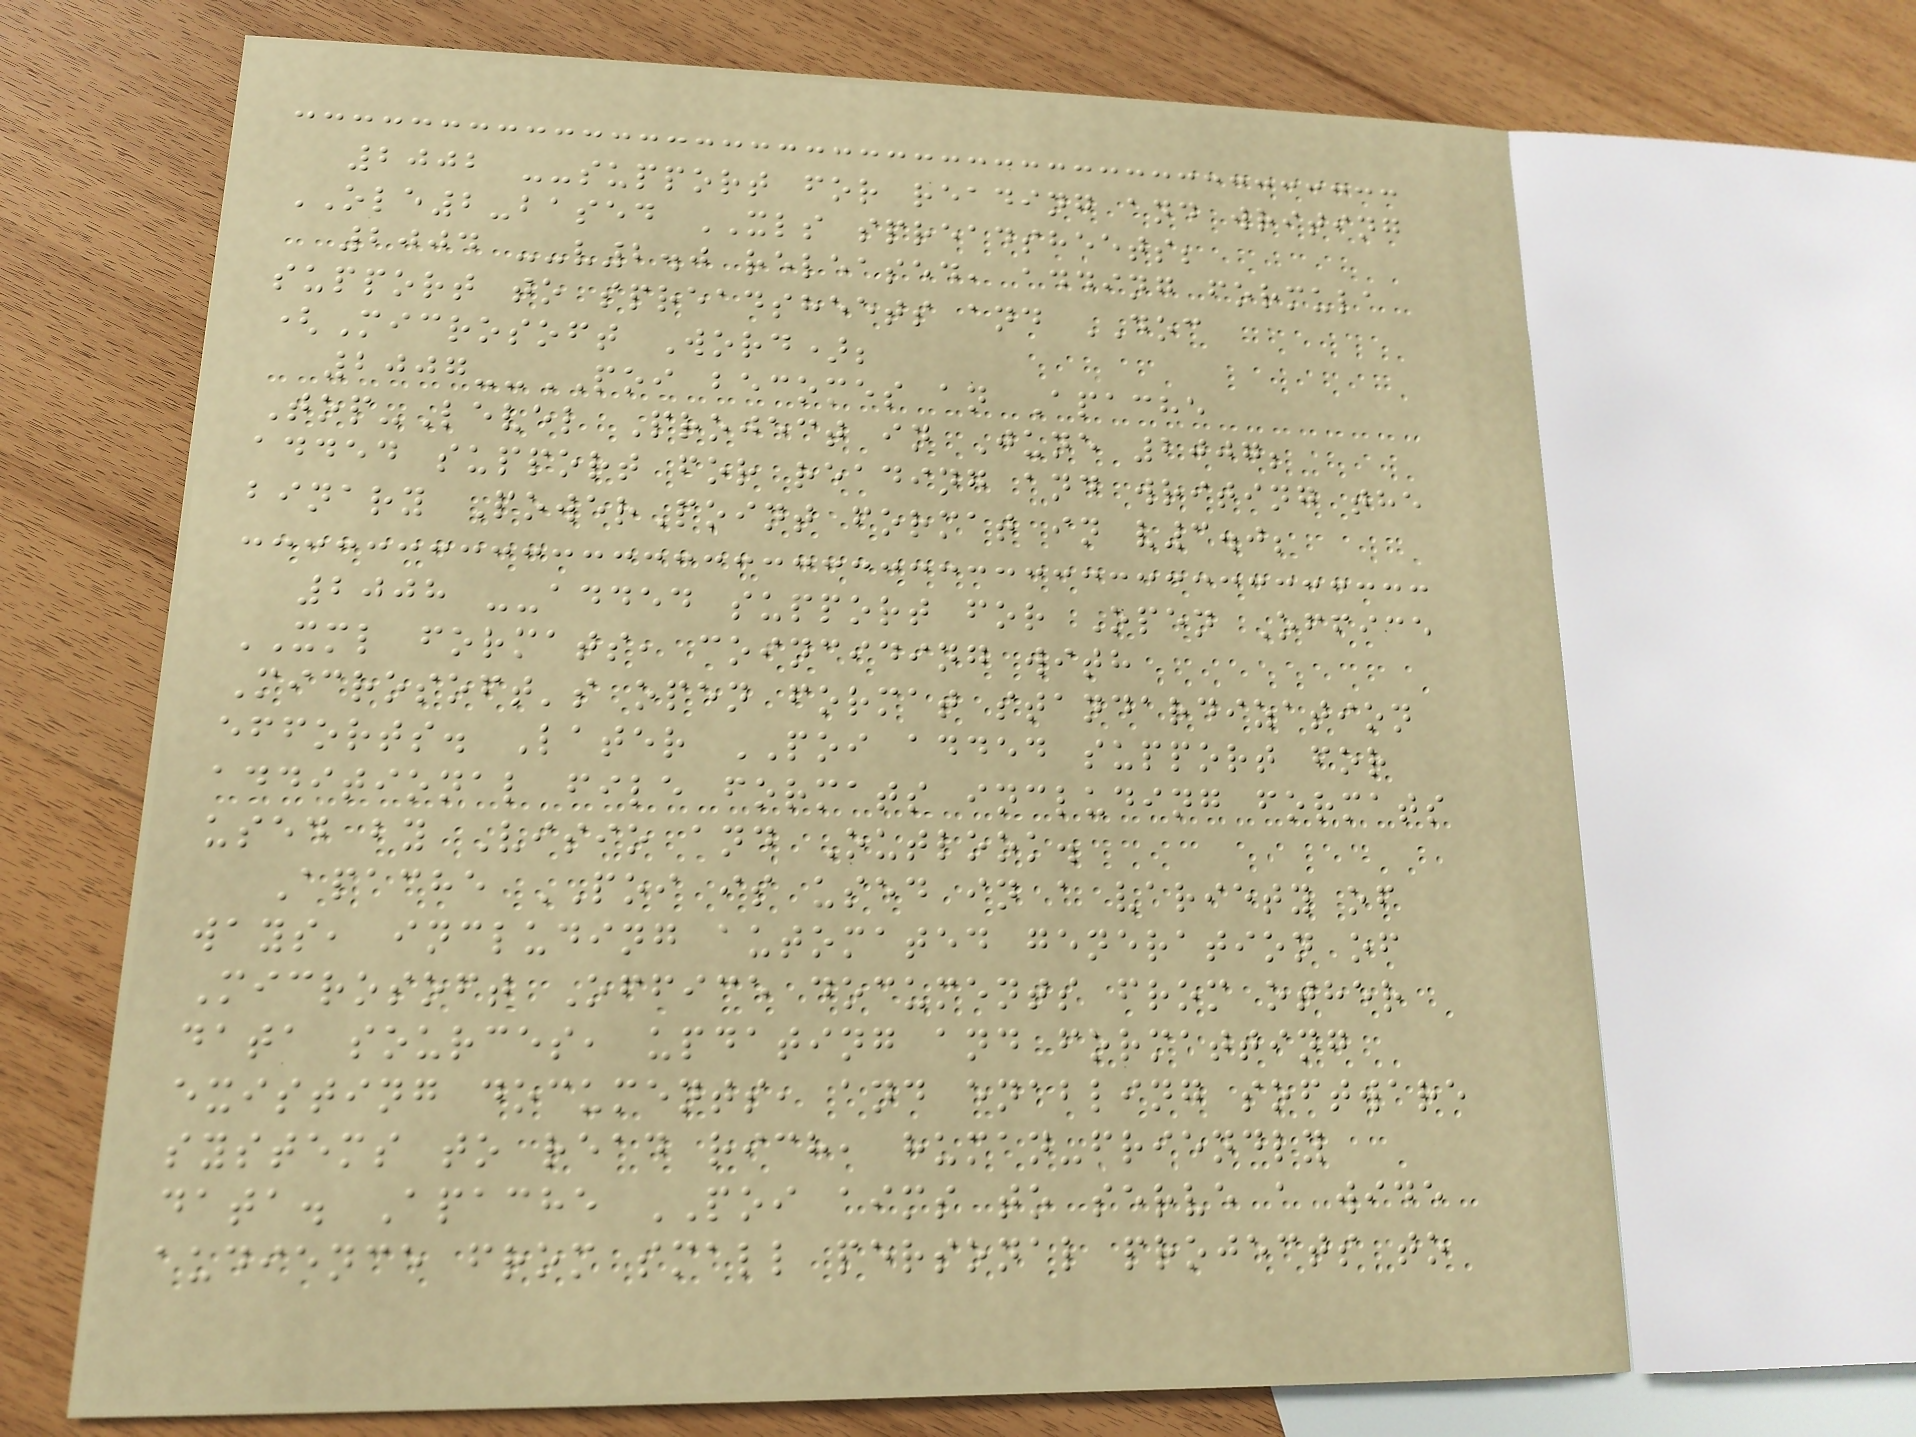2002 --support for reading and writing
OLE2-based XLS spreadsheets;
2004 --v2.0 released, adding formula
support to spreadsheets and DOC
(Microsoft Word);
2007--POI becomes an Apache
Top-Level Project in June 2007;
added support for reading and writing the
binary PowerPoint format in v3.0;
2008 --added support for Open Office
XML formats, coinciding with
Microsoft's open format standardization
efforts. Later POI added support for
additional file formats including formats
used by Visio and Outlook.
Apache POI is used in a variety of
ways, including automated generation of
Microsoft Office documents from other
data sources, updating and formatting
existing documents, and enabling software
systems to read rich, human-friendly
data. Apache POI aims to serve a wide
audience from small personal projects to
